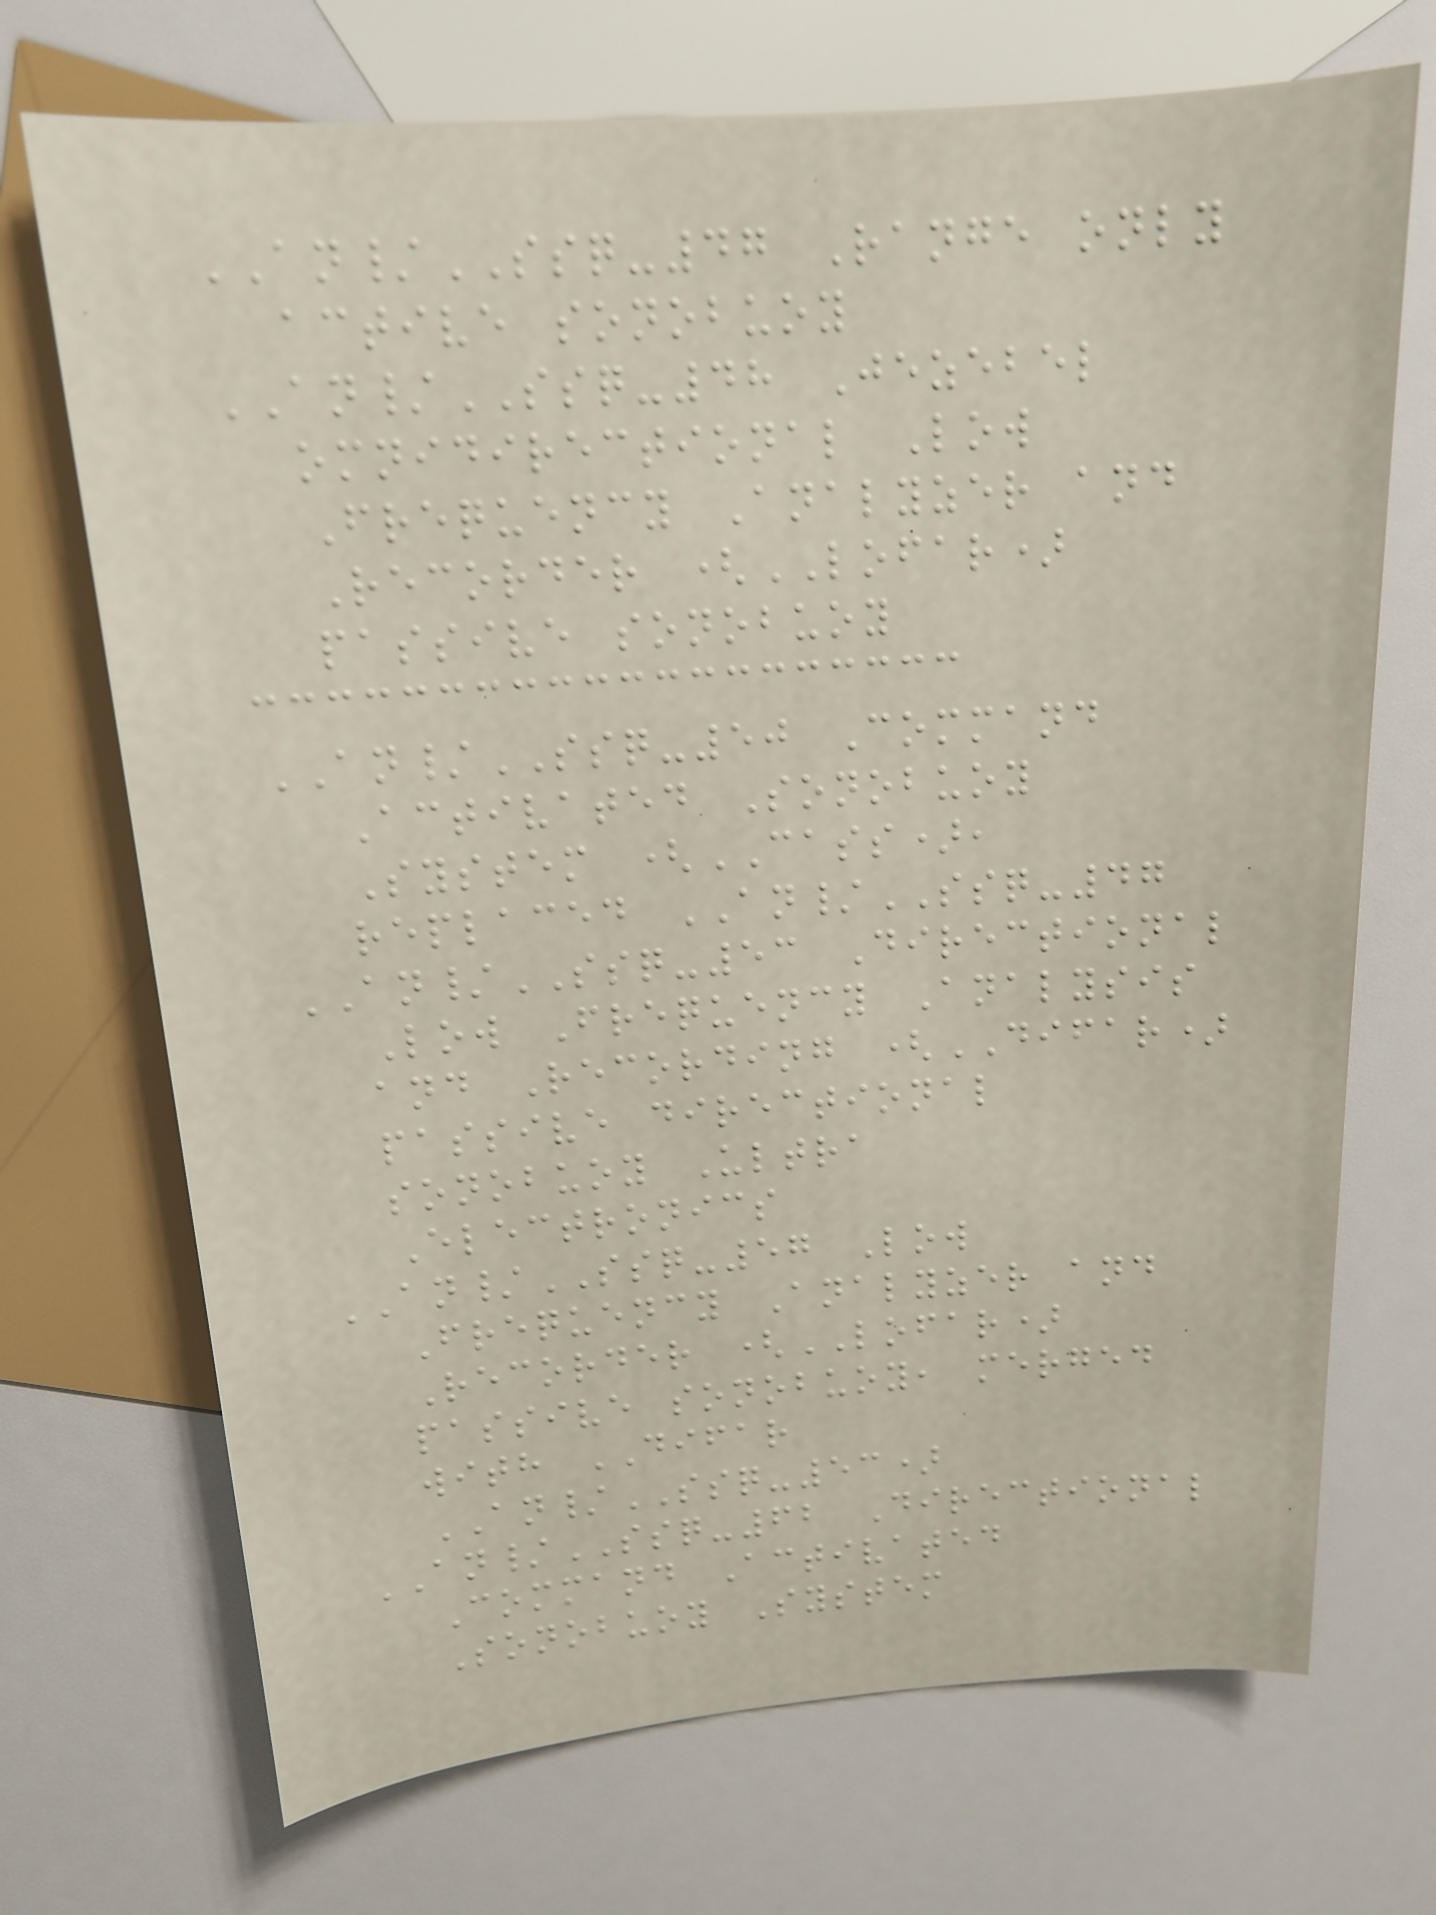AN/SSQ-47 Range only
active sonobuoy
AN/SSQ-48 Jezebel
omnidirectional Low
Frequency Analyzer and
Recorder (LOFAR)
passive sonobuoy
AN/SSQ-50 Command
Activated Sonobuoy
System (CASS),
replaced AN/SSQ-47
AN/SSQ-53 Directional
Low Frequency Analysis
and Recording (DIFAR)
passive directional
sonobuoy Ultra
Electronics
AN/SSQ-57 Low
Frequency Analyzer and
Recorder (LOFAR)
passive sonobuoy, merged
with DIFAR
AN/SSQ-53)
AN/SSQ-62 Directional
Command Activated
Sonobuoy System
